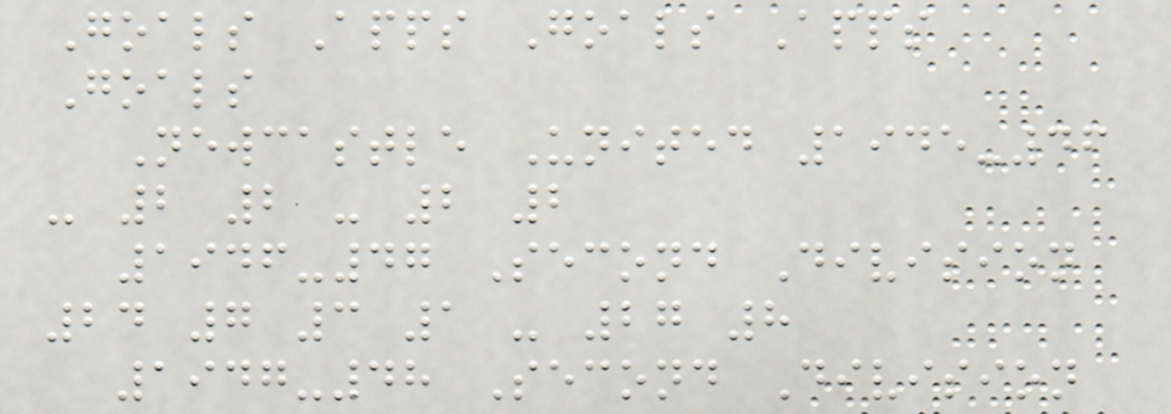Goals Apps Goals Apps
Goals
Newcastle United 1945-46
- 2 2 - 2 2
1946-47 Second Division
24 7 3 1 - 27 8
1947-48 Second Division
